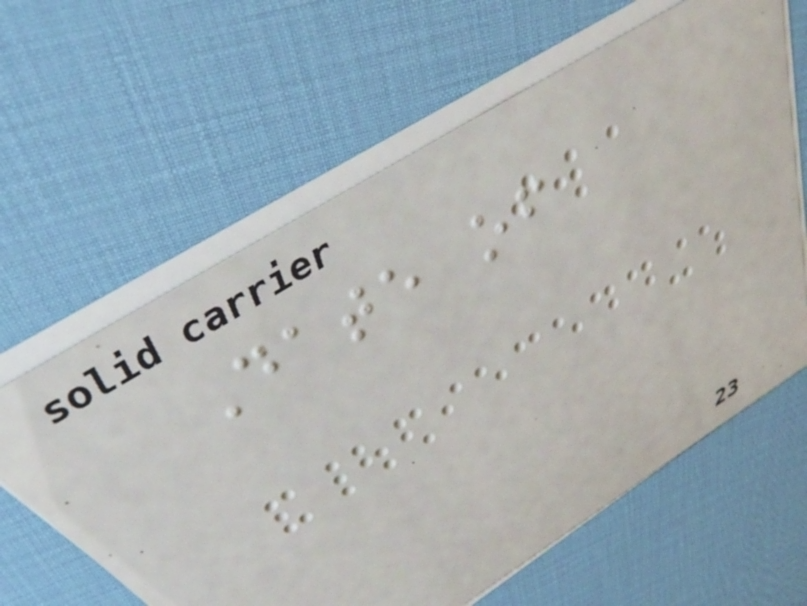Date of
